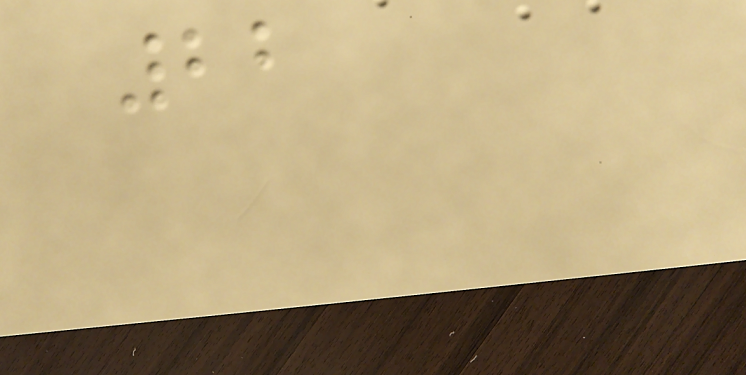22
